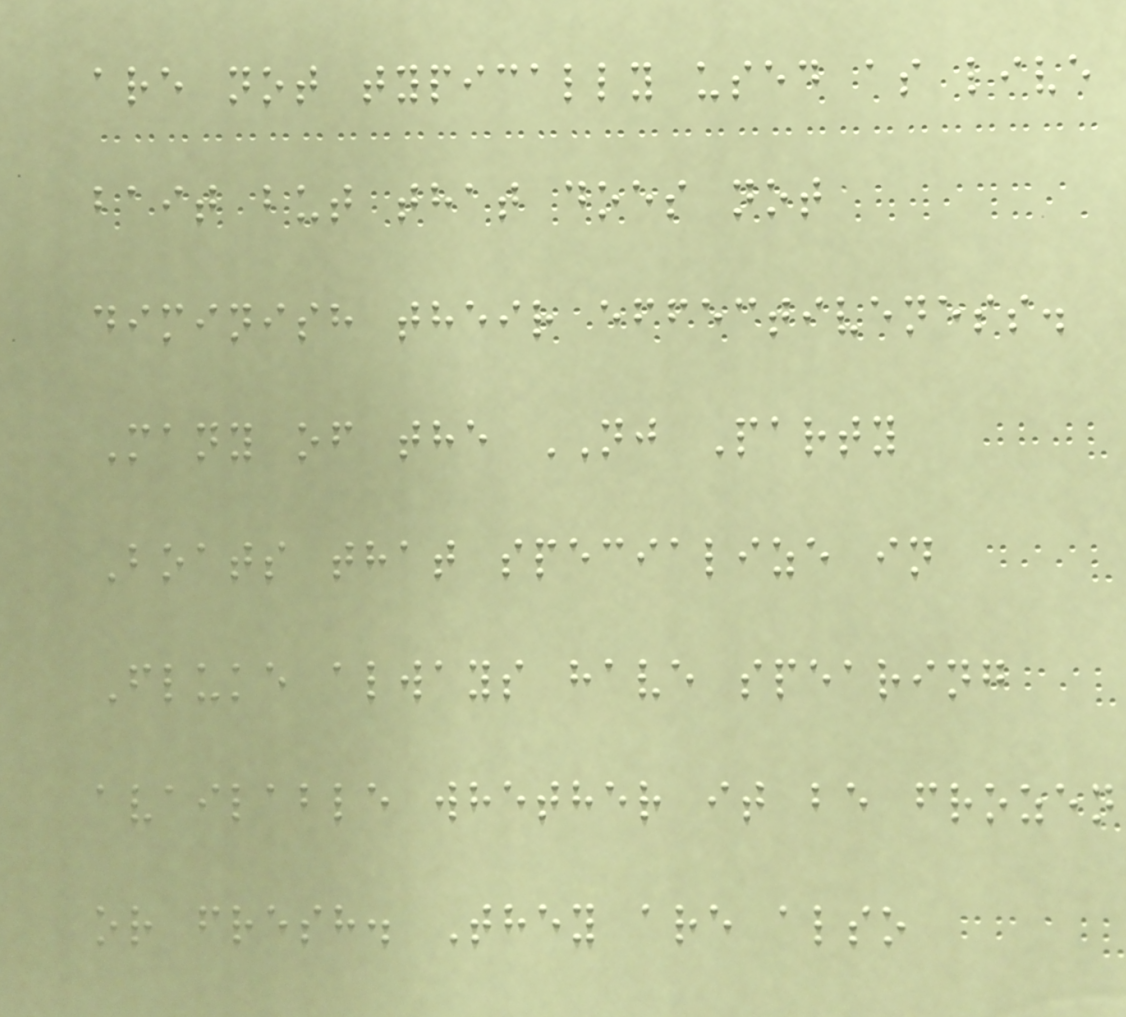are not typically used as live
bait but that does not
diminish their effectiveness.
Many of the NJ Party
Boats that specialize in
Fluke always have spearing
available whether it be frozen
or fresh. They are also
